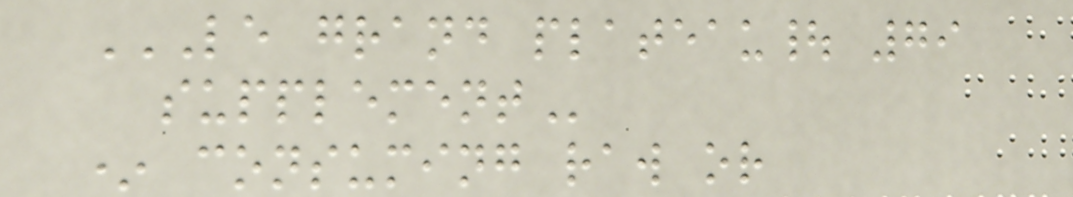LE GRAND PLATEAU| 79
SUPPLEMENT
* consuming raw or
